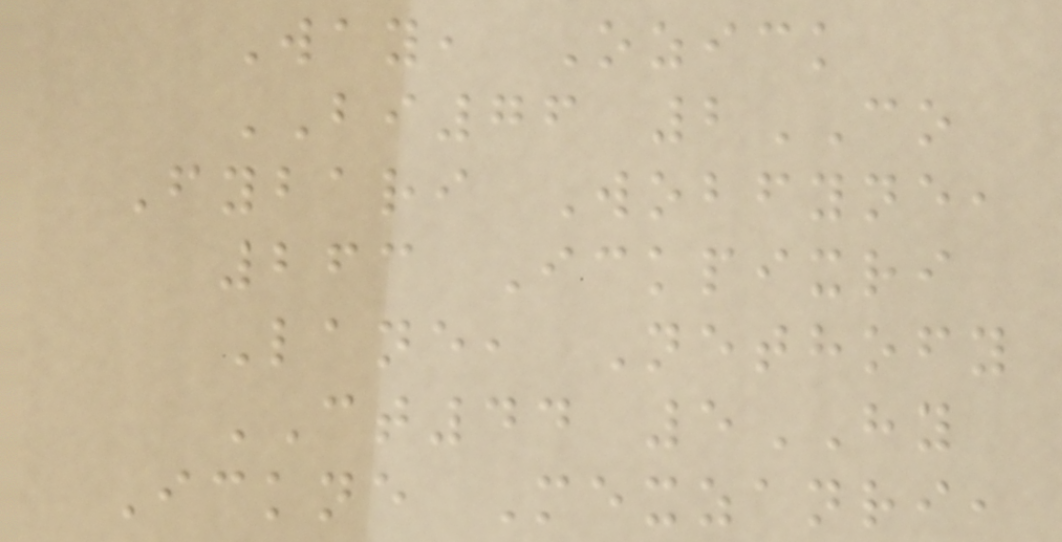Way, Ozick
BI76 2CO
Fybari Wobfyne,
263 Ickpixri
Lane, Nethofy
CT44 5HY
Ickne Mexzanri,
